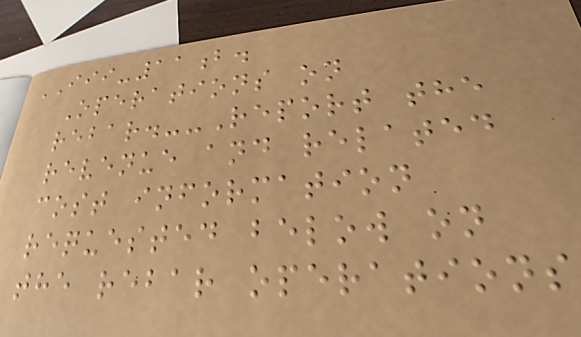III-11b.
Operations on
rebar.--Report the
revenue and related
cost information
requested below on
the rebar operations
